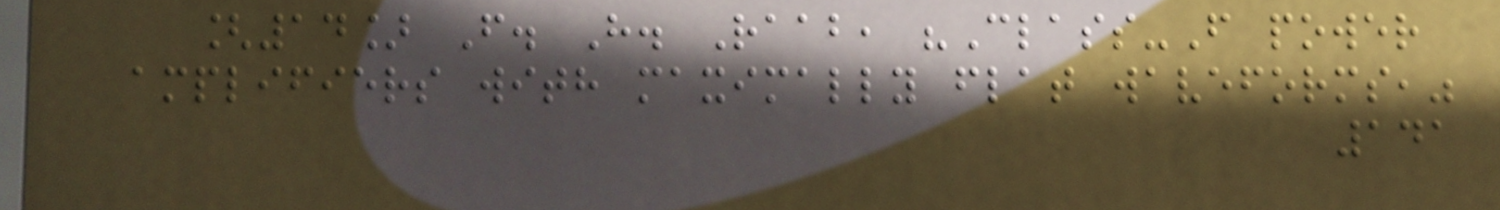[14] F. H. Raab, "Class-F power
amplifiers with maximally flat waveforms,"
141
